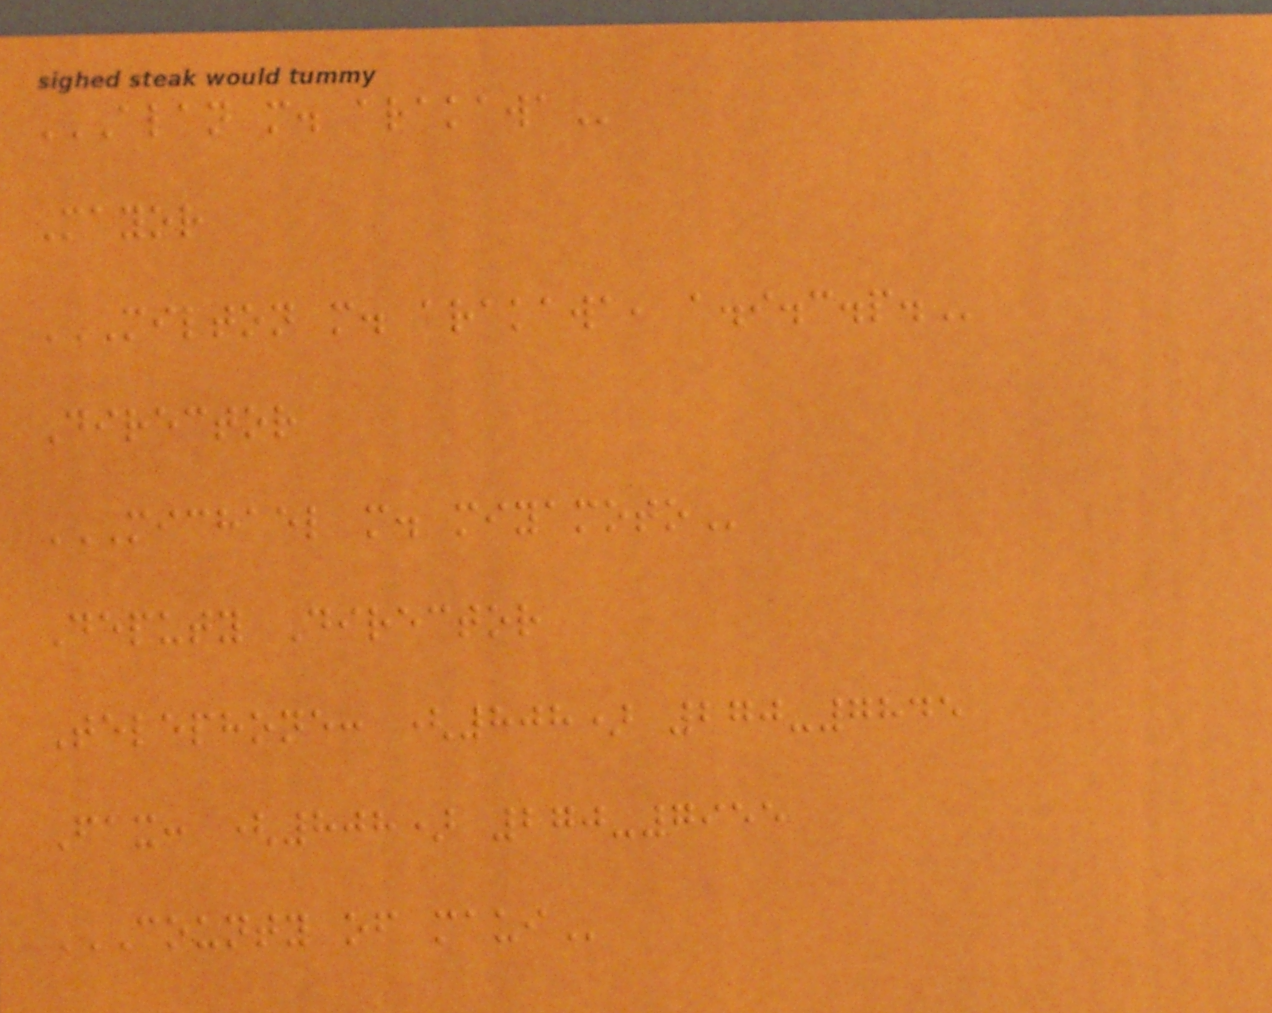ALAN M. ARAKAWA
Mayor
MILTON M. ARAKAWA, A.I.C.P.
Director
MICHAEL M. MIYAMOTO
Deputy Director
Telephone: (808) 270-7845
Fax: (808) 270-7955
COUNTY OF MAUI
